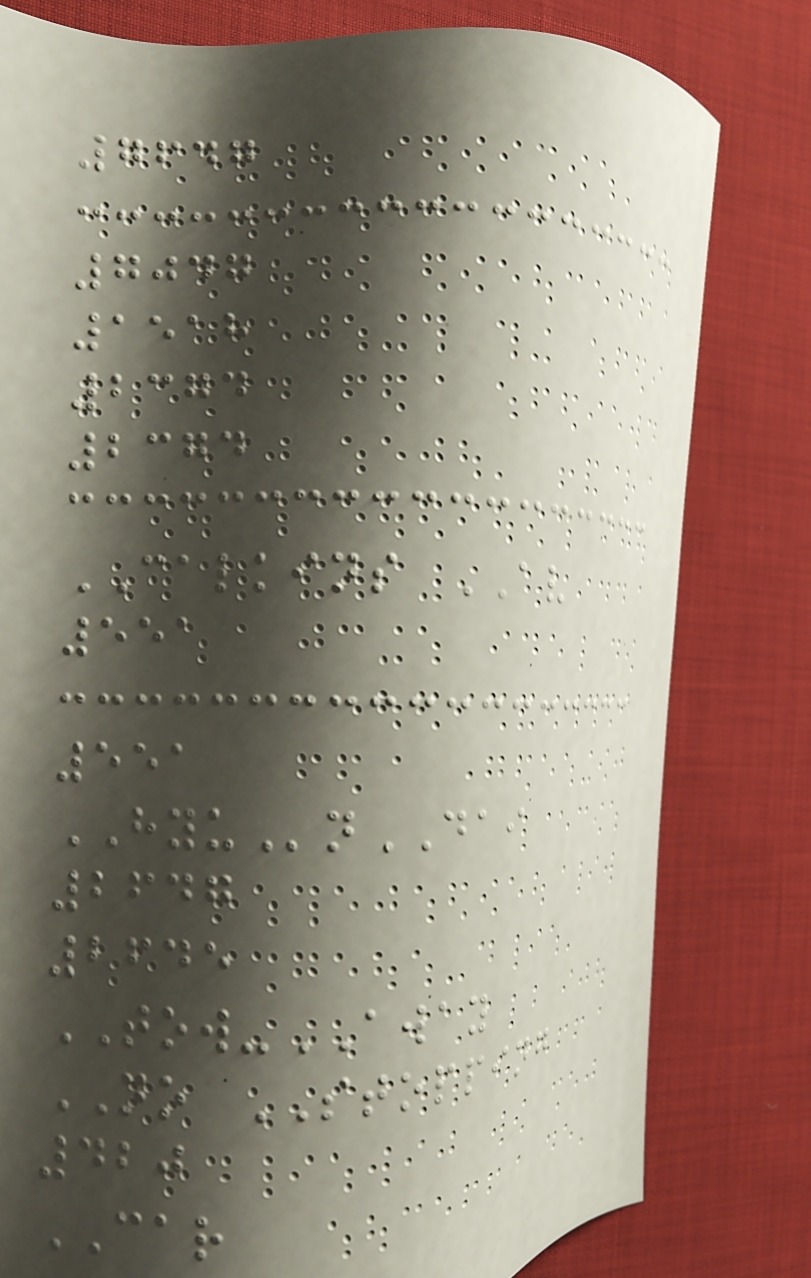7647
7047
1518
2374
2374
CALKINS AV
551
551
HYUnDAI
2647
2645
TOW-AWAY
NO STOPPING
420
CAR
